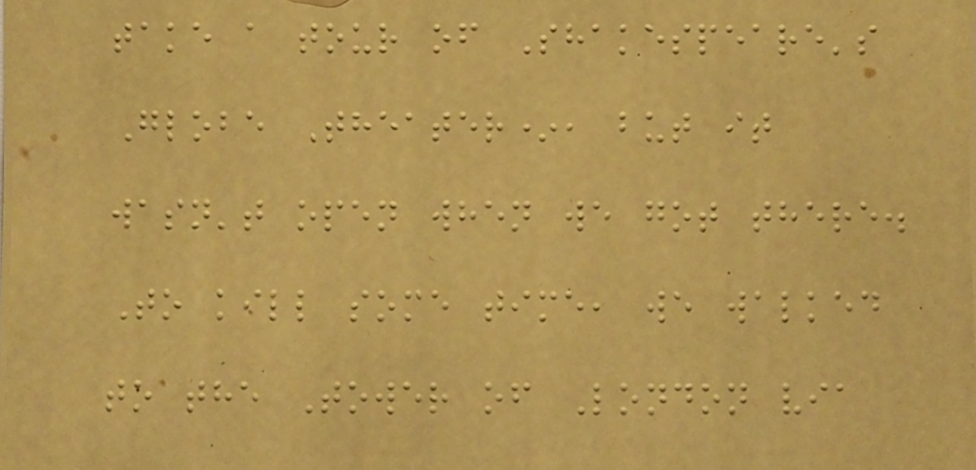take a tour of Shakespeare's
Globe Theater*, but it
wasn't open when we got there.
To kill some time, we walked
to the Tower of London via
